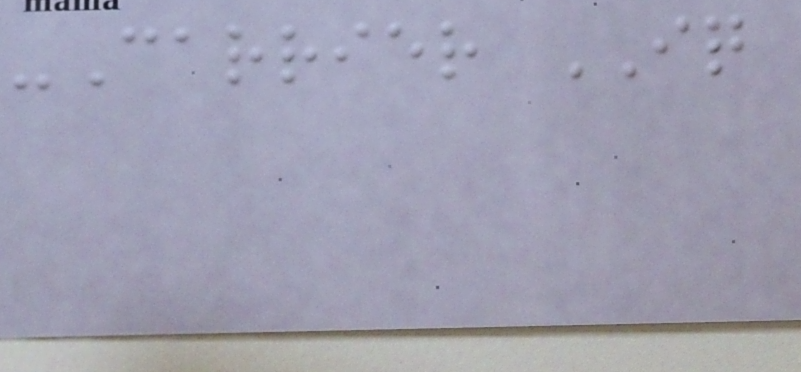-Carrier IQ
